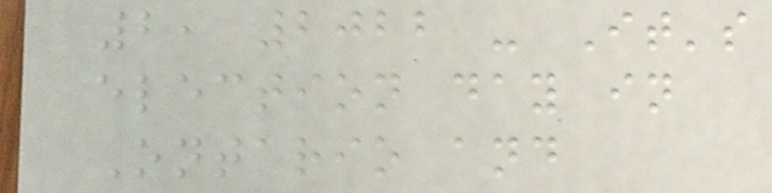2, 2022 - It's
election day in
Ontario and
